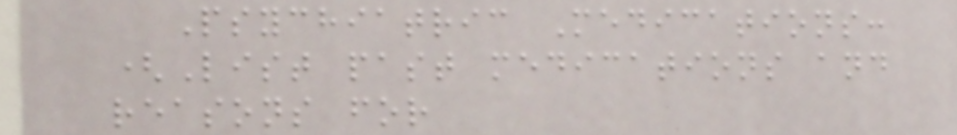Psychiatric Medications:
(List past medications and
reasons for
